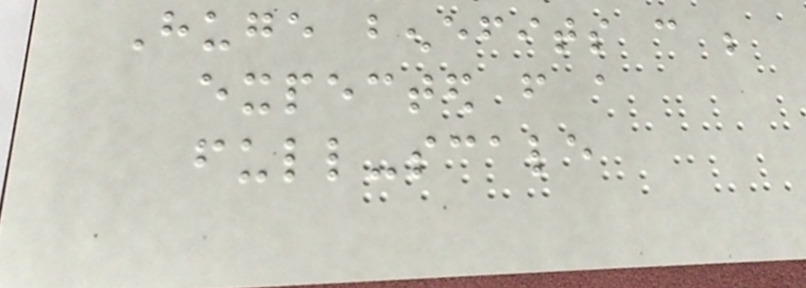Huge benefits can be
expected from a
full-scale
